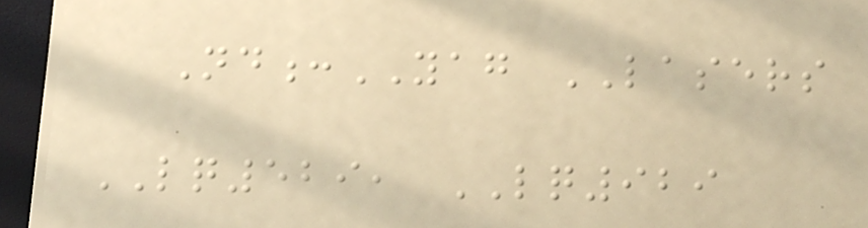Nd:YAG LASERS
LQ529, LQ929
